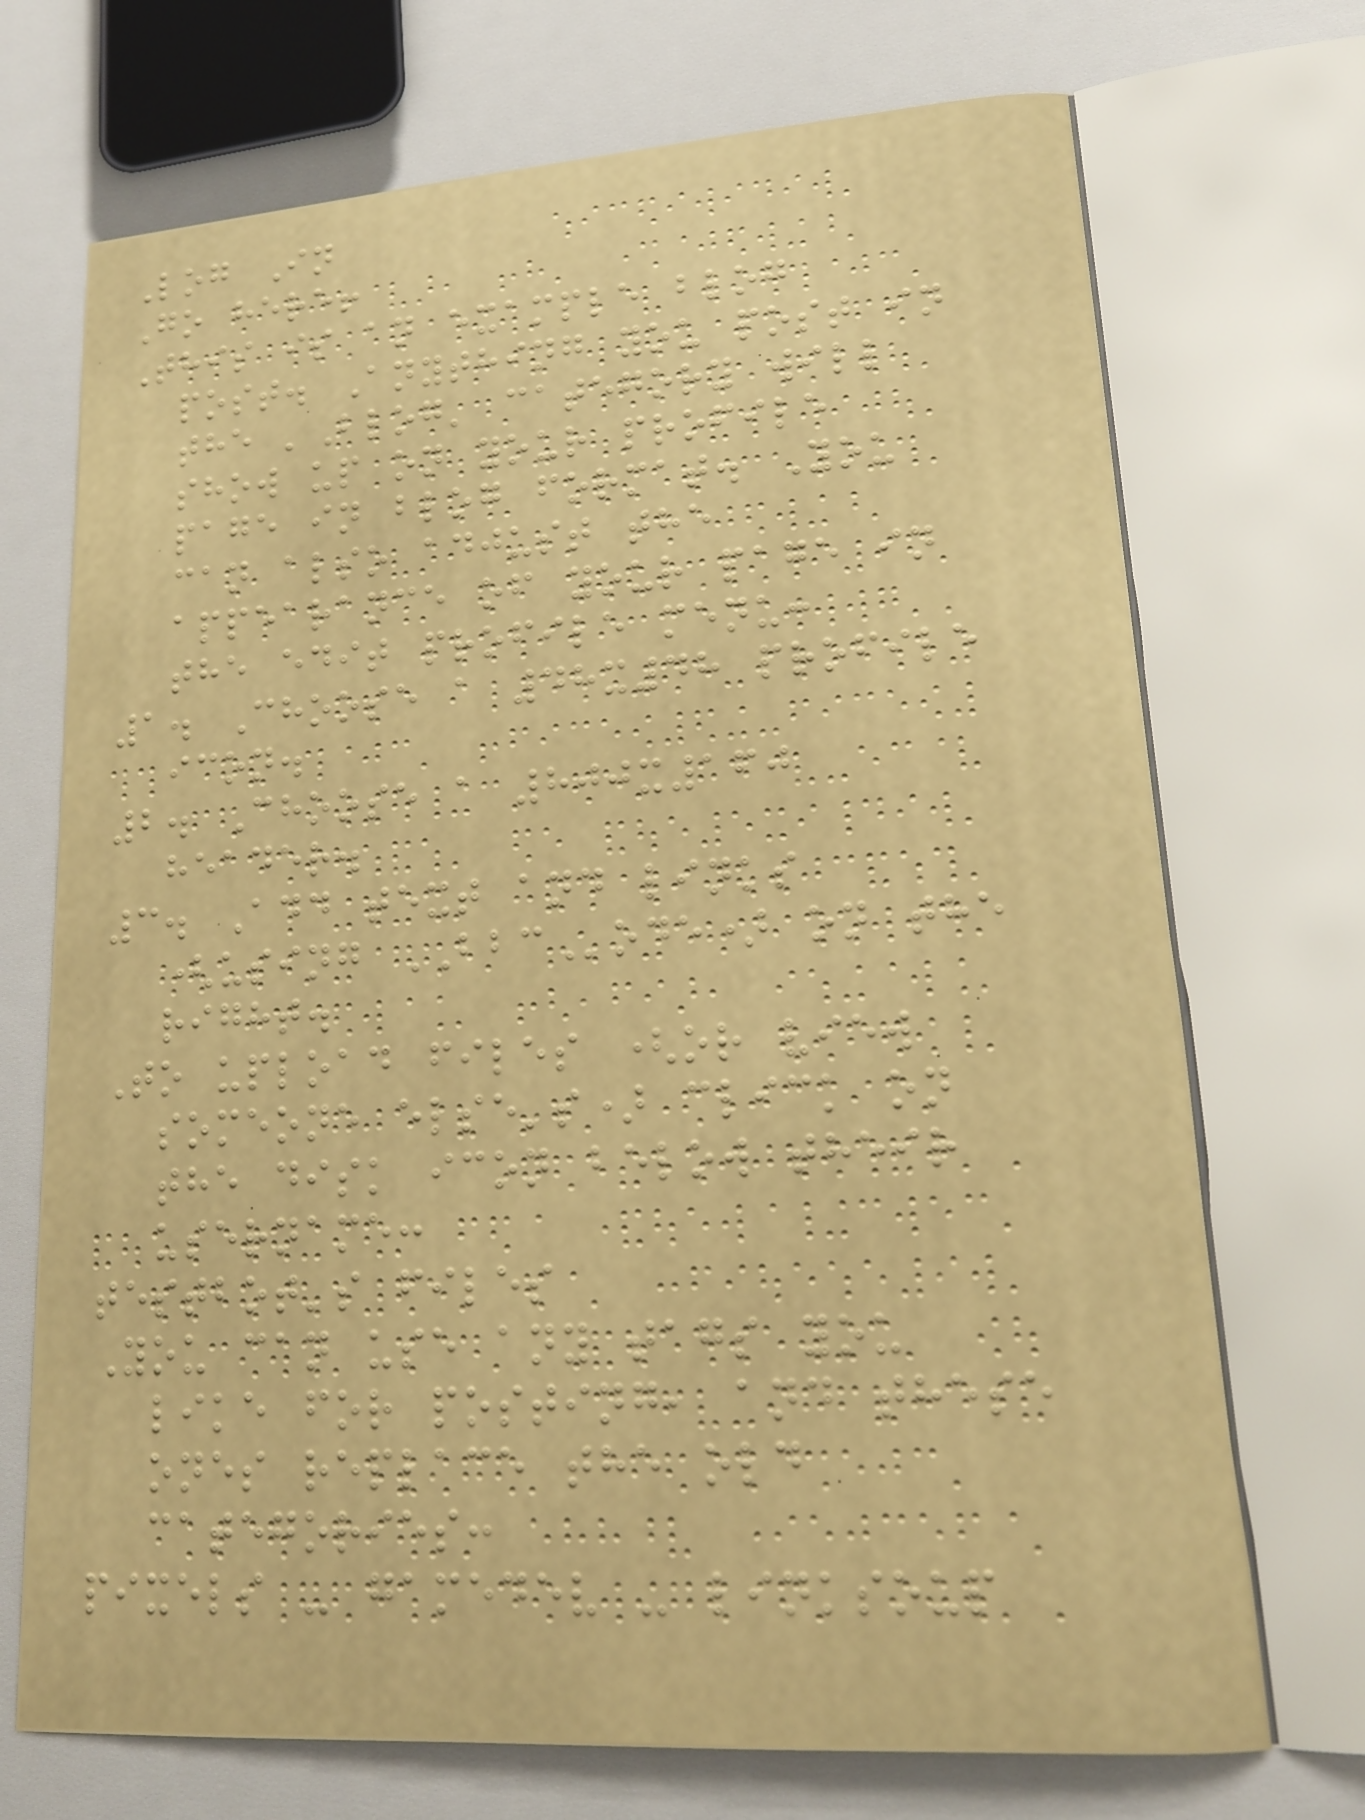Log In
Go here!
This is an example blog
post. Anything you post in
the 'Blog' category will
show up on your profile
page in blog format. You
can also adjust the
appearance of your page in
the edit profile menu:
1. Choose a 48x48 profile
icon.
2. Choose a 800x160
header.
3. Add text and links
(using BBCode) on the
right.
To upload files (or view
someone else's) click on
the disk icon below their
username:
testbot's files
You can use any tags you
like for posting, and these
ones replace the old
categories:
pixels - gamedev - linksoup
